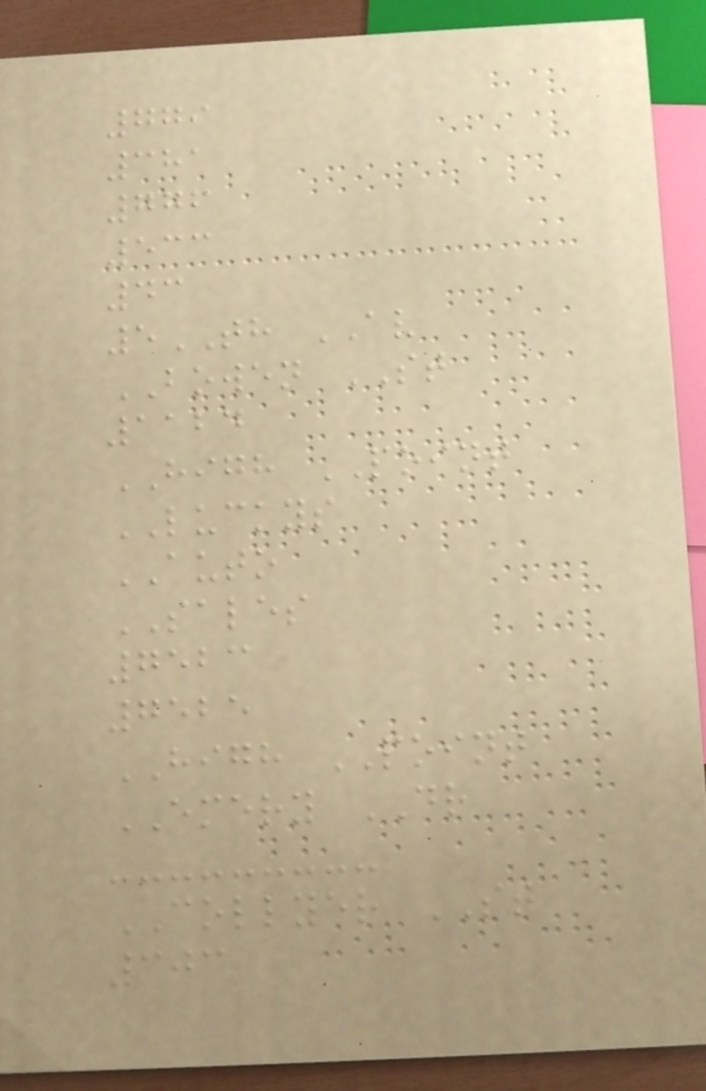779
381
776
533
43
5TH AV
BOWEN ST
1124
HIGH POINT
LUCKYS
AUTO
SALES
7523
7525
HIGH POINT
EMERY DR
COLLYER ST
303
